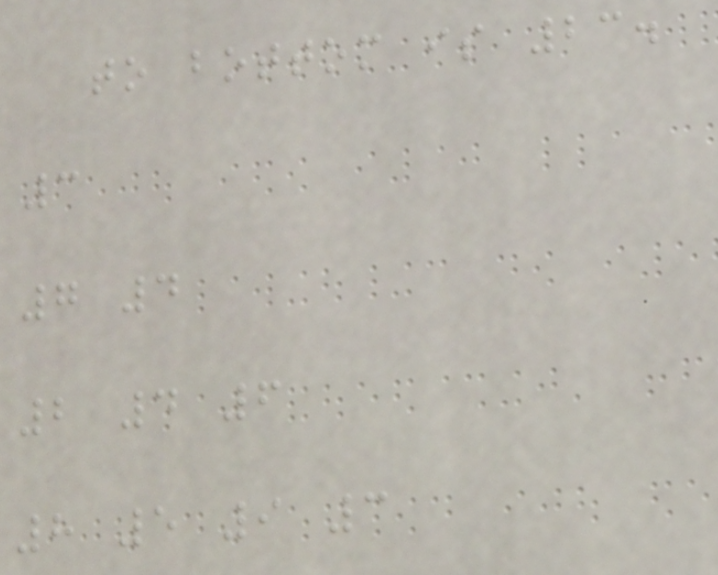to bottom is 23.
3
7 4
2 4 6
8 5 9 3
